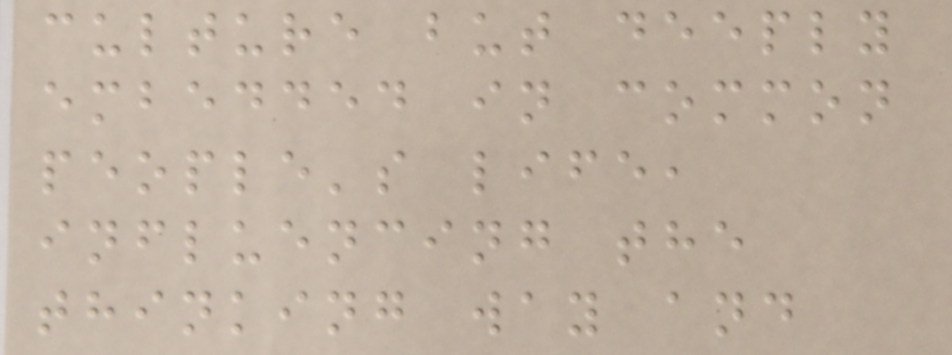culture but deeply
embedded in common
people's life,
influencing the
thinking way and
